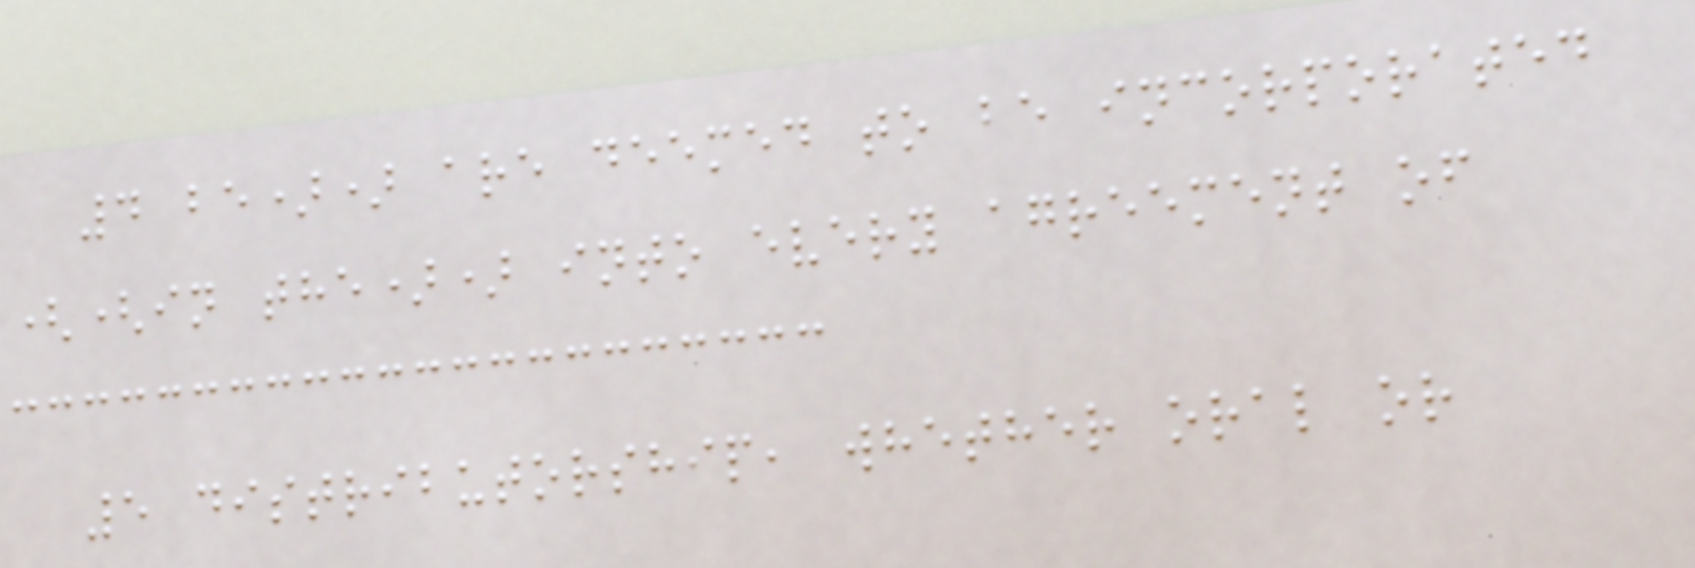4 be)) are deemed to be incorporated
((in the)) into every agreement of
5 distributorship, whether oral or
